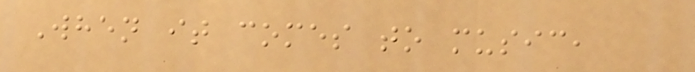When it comes to music,
